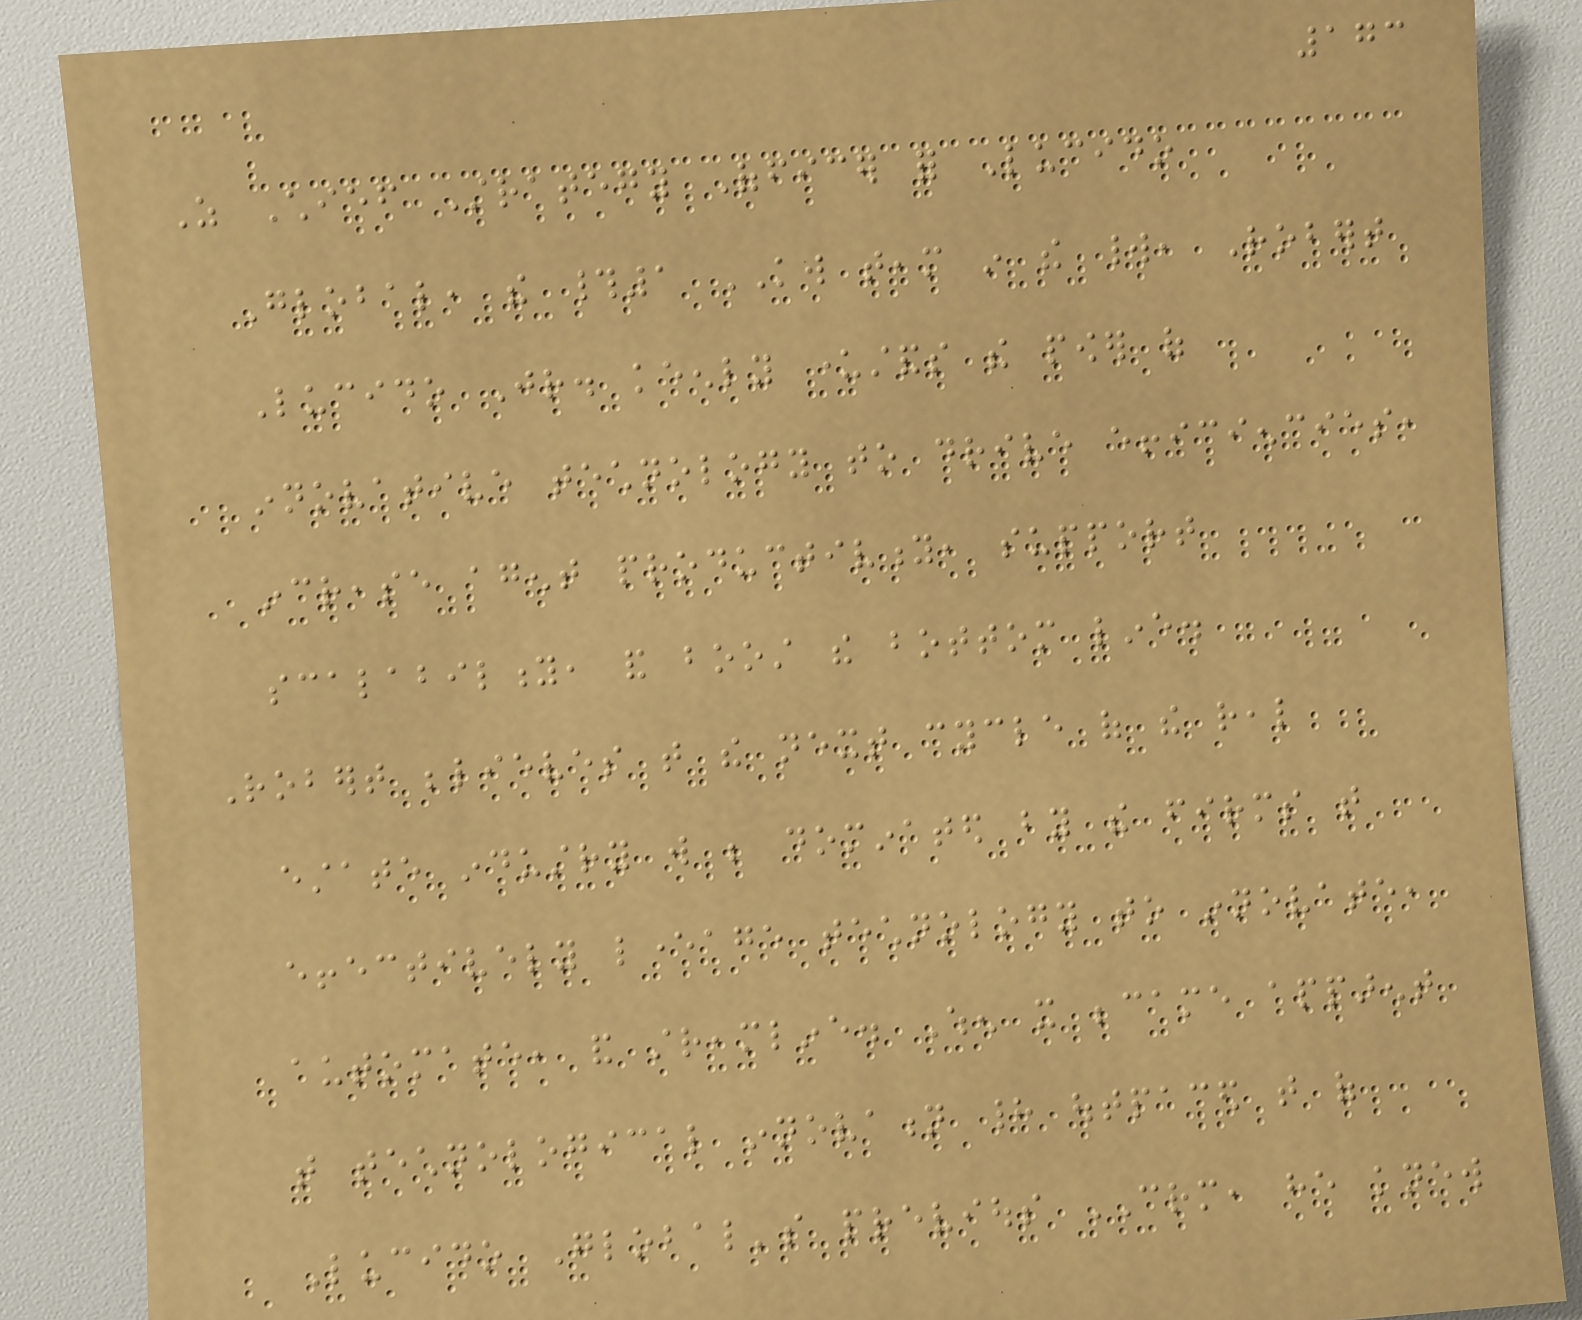173
As Chief Strategy Officer for Lucido
Global, the #1 KW team in the world, Robert
Lucido Jr. keenly understands the power of
innovative technology to drive efficiencies,
increase agent productivity, support
scalability, and boost the bottom line.
Robert believes that the next cycle of the real
estate industry will be dominated by the firms that
effectively leverage technology to innovate,
automate, and streamline. When it became apparent
that technological innovation had outpaced that of
Lucido Global's previous CRM, he knew
